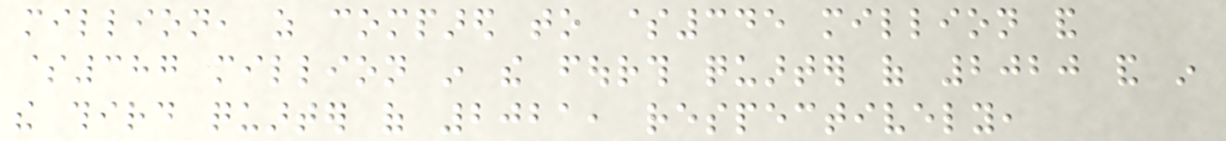million, as compared to $345 million and
$387 million in the fourth quarter of 2020 and in
the third quarter of 2021, respectively,
